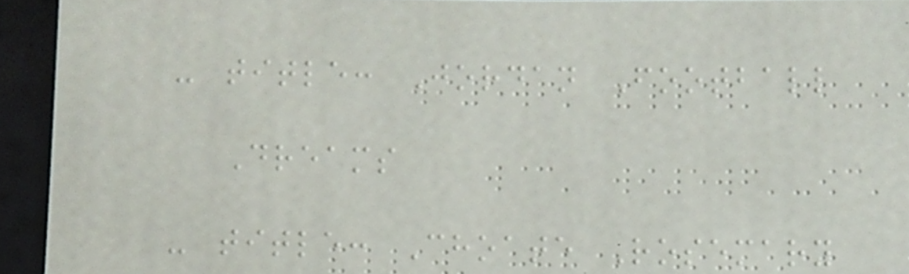- title: Jordan Football
Dreams
- title: Choate Rosemary
